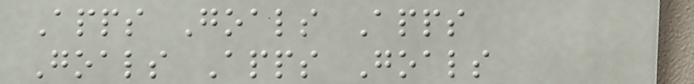Apps Goals Apps
Goals Apps Goals
